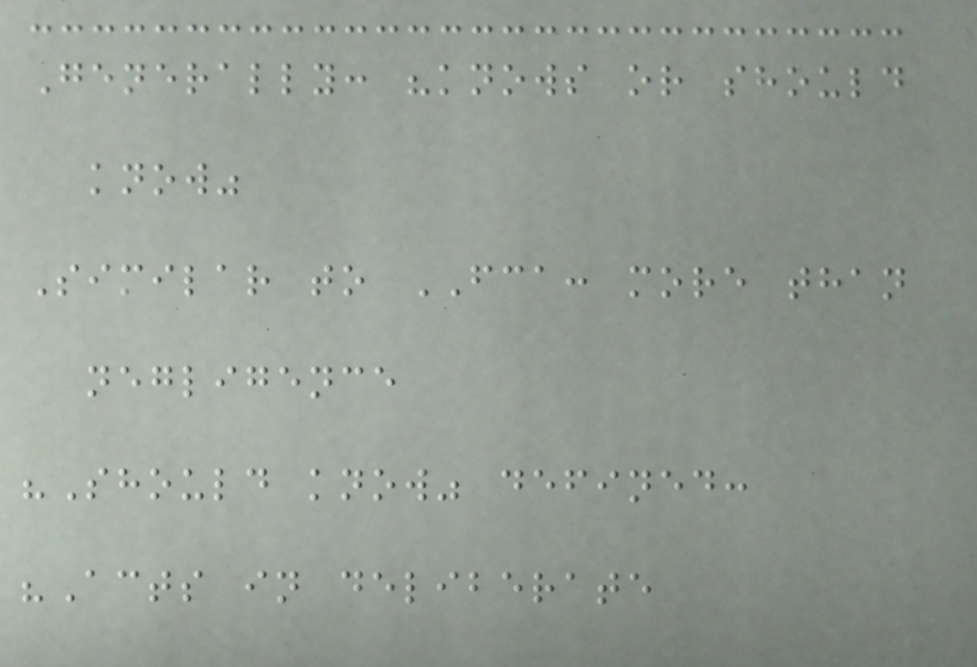Generally: "knows or should
know"
Similar to FCA: more than
negligence
"Should know" defined:
"Acts in deliberate
